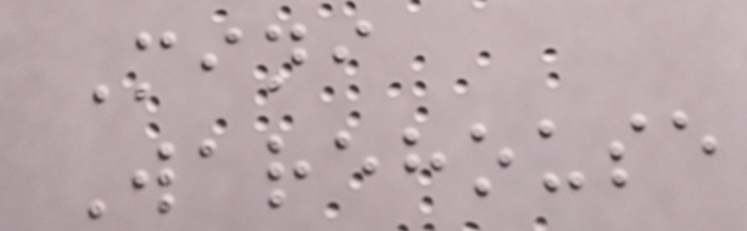Mini
Warehouse
